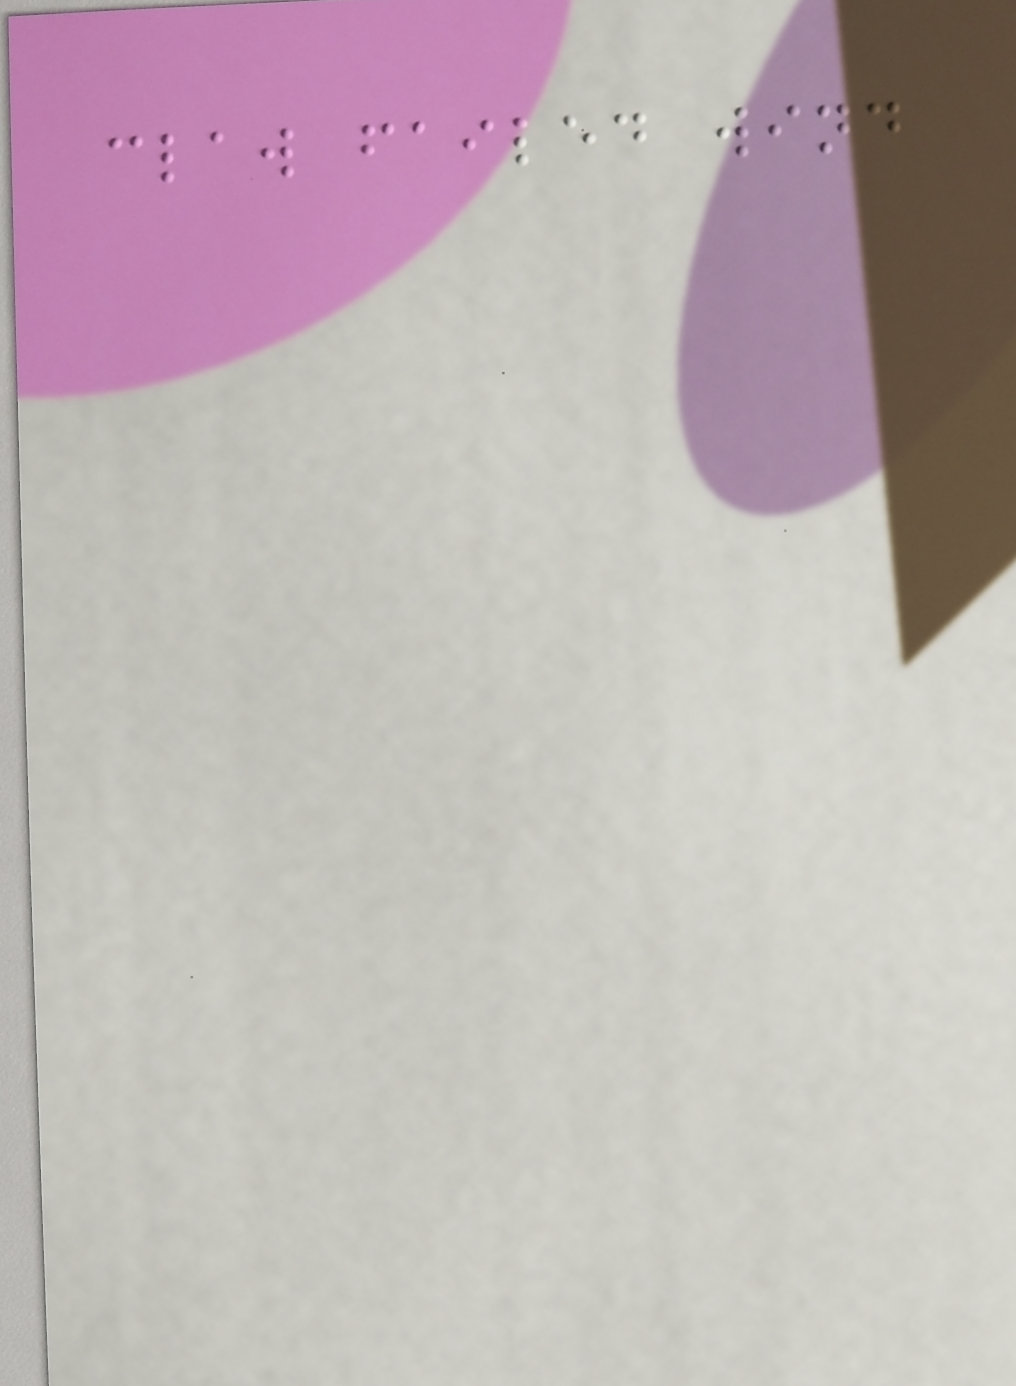claw failed wind
